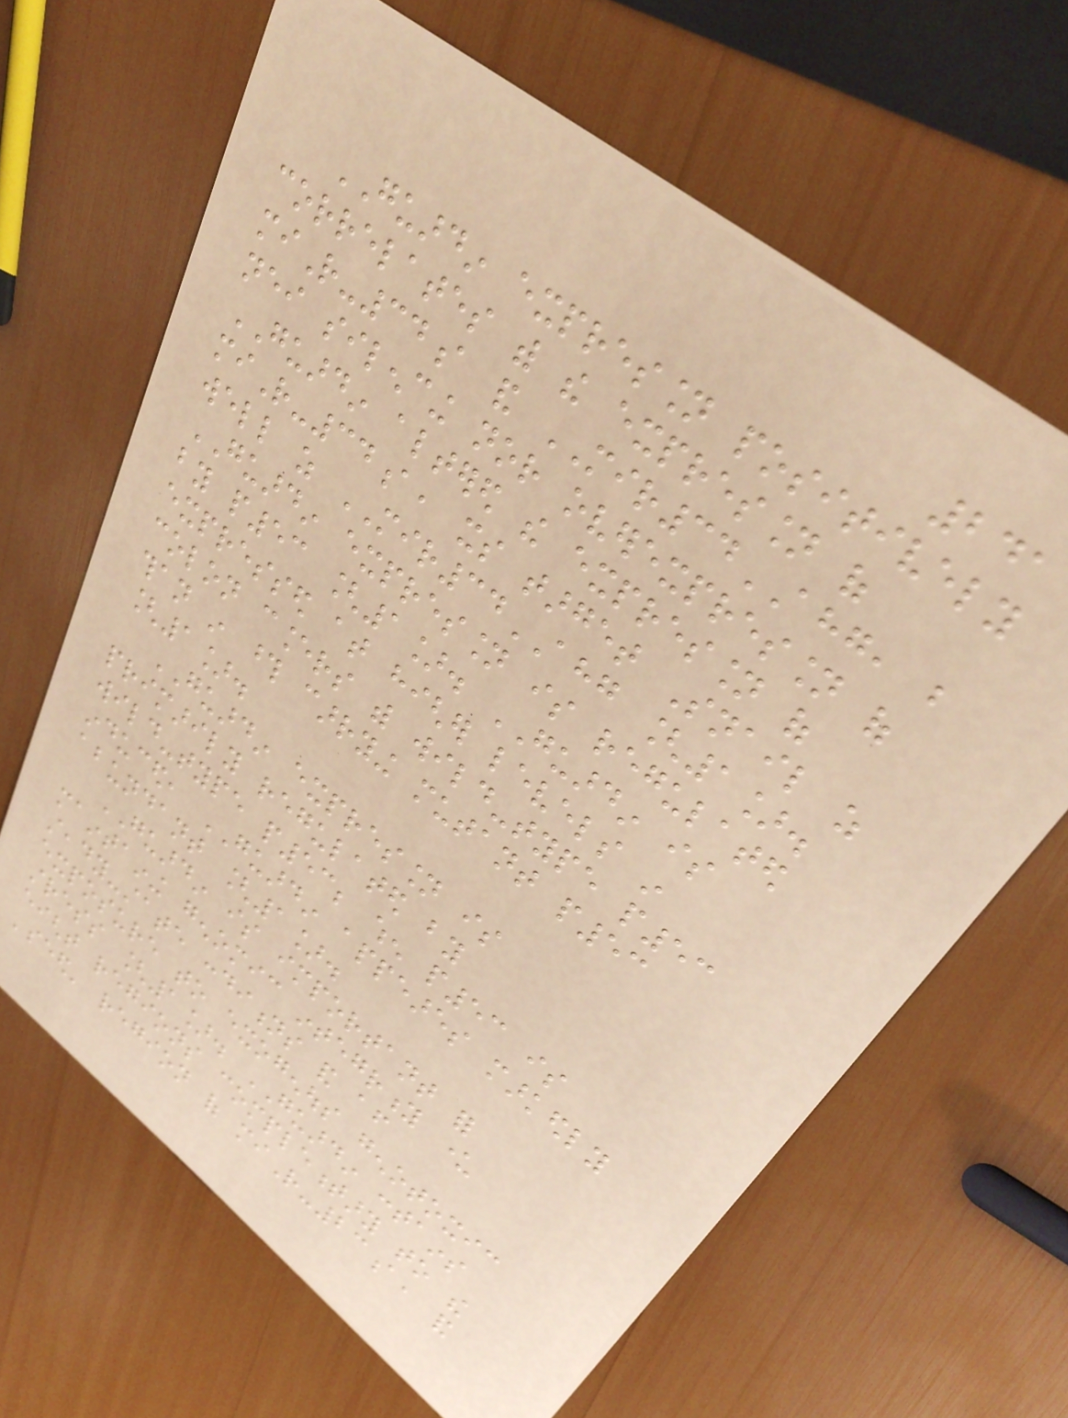241
GUARDIN expression positively
correlates with the expression of
miR-34a and MIR34AHG, but
neither silencing nor overexpression of
GUARDIN altered the expression of
miR-34a, its target Snail as
well as MIR34AHG [1].
GUARDIN expression is regulated
by p53 [1]. GUARDIN is
expressed at higher levels in
colon cancers with wild-type p53
than in those carrying mutant p53
[1].
GUARDIN expression is
primarily regulated by
wild-type p53; when p53 is
induced, GUARDIN appeares markedly
abundant [1].
GUARDIN is important for
maintaining genomic integrity under
steady-state conditions and after
exposure to exogenous genotoxic
stress [1]. GUARDIN contains
eight regions complementary to the
'seed' region of miR-23a, and
